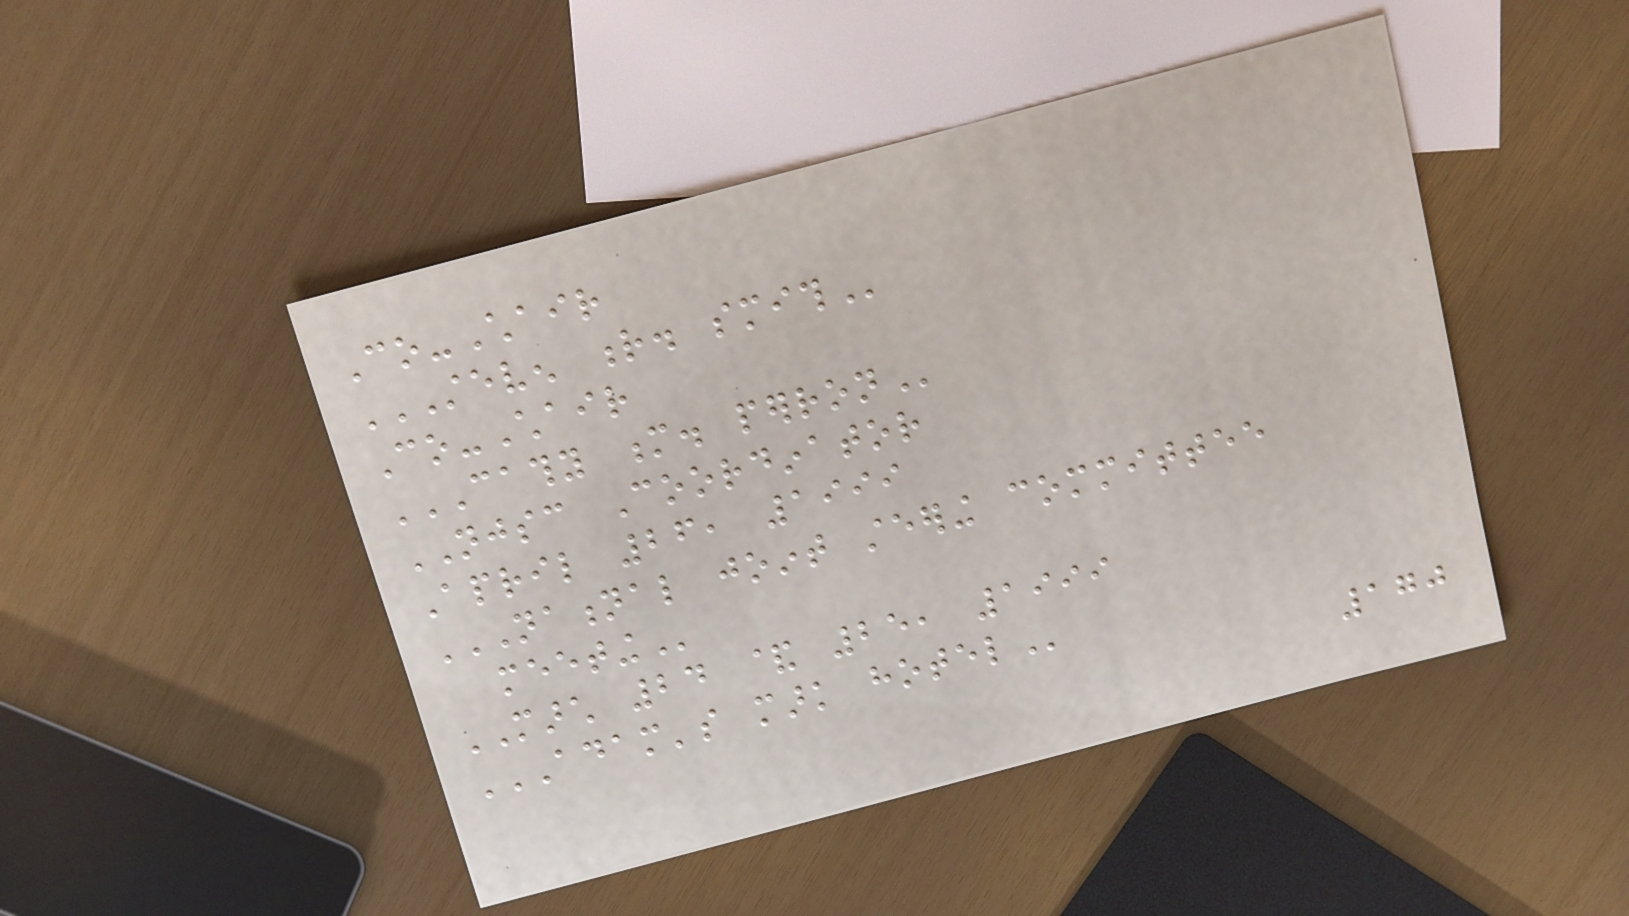Co-Chair
STEVEN R. SMITH
Co-Chair
CATHY M. PERRON
NJSC Coordinator
April 26, 1999
NATIONAL JOINT STEERING COMMITTEE
MEETING
MARCH 24 & 25, 1999
ADAM'S MARK HOTEL
170
